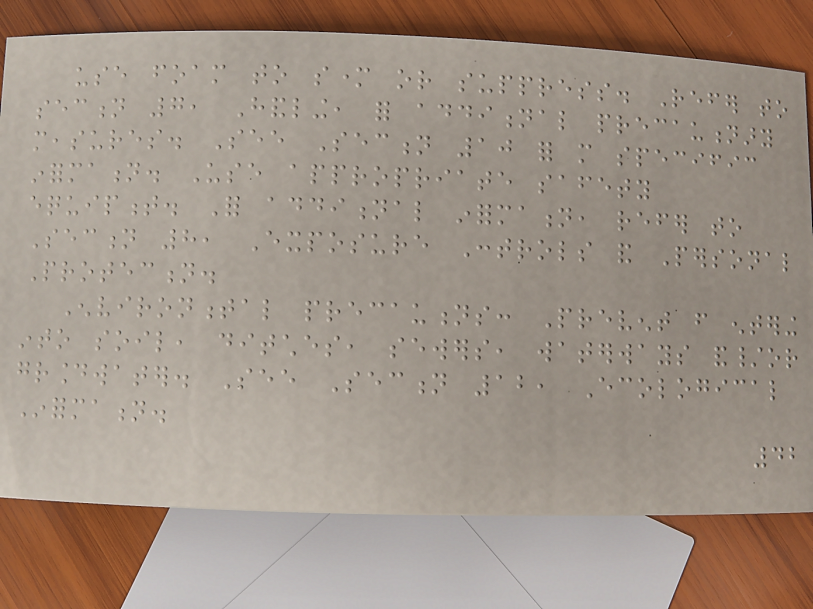use foam to smother or suppress. Refer to
section 7, Handling, for additional precautionary
measures. See Section 10 for more specific
information. Use appropriate safety
equipment. For additional information, refer to
Section 8, Exposure Controls and Personal
Protection.
Environmental precautions: Prevent from entering
into soil, ditches, sewers, waterways and/or
groundwater. See Section 12, Ecological
Information.
42
